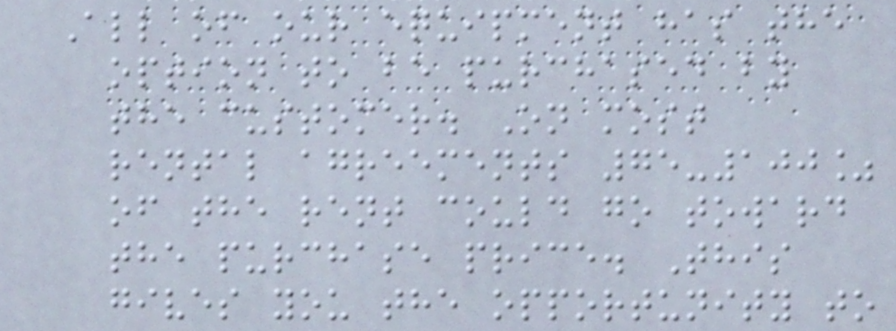All of our equipment has the
option to be purchased by
the customer. On most
rental agreements 75-100%
of the rent could go toward
the purchase price. This
gives you the opportunity to
